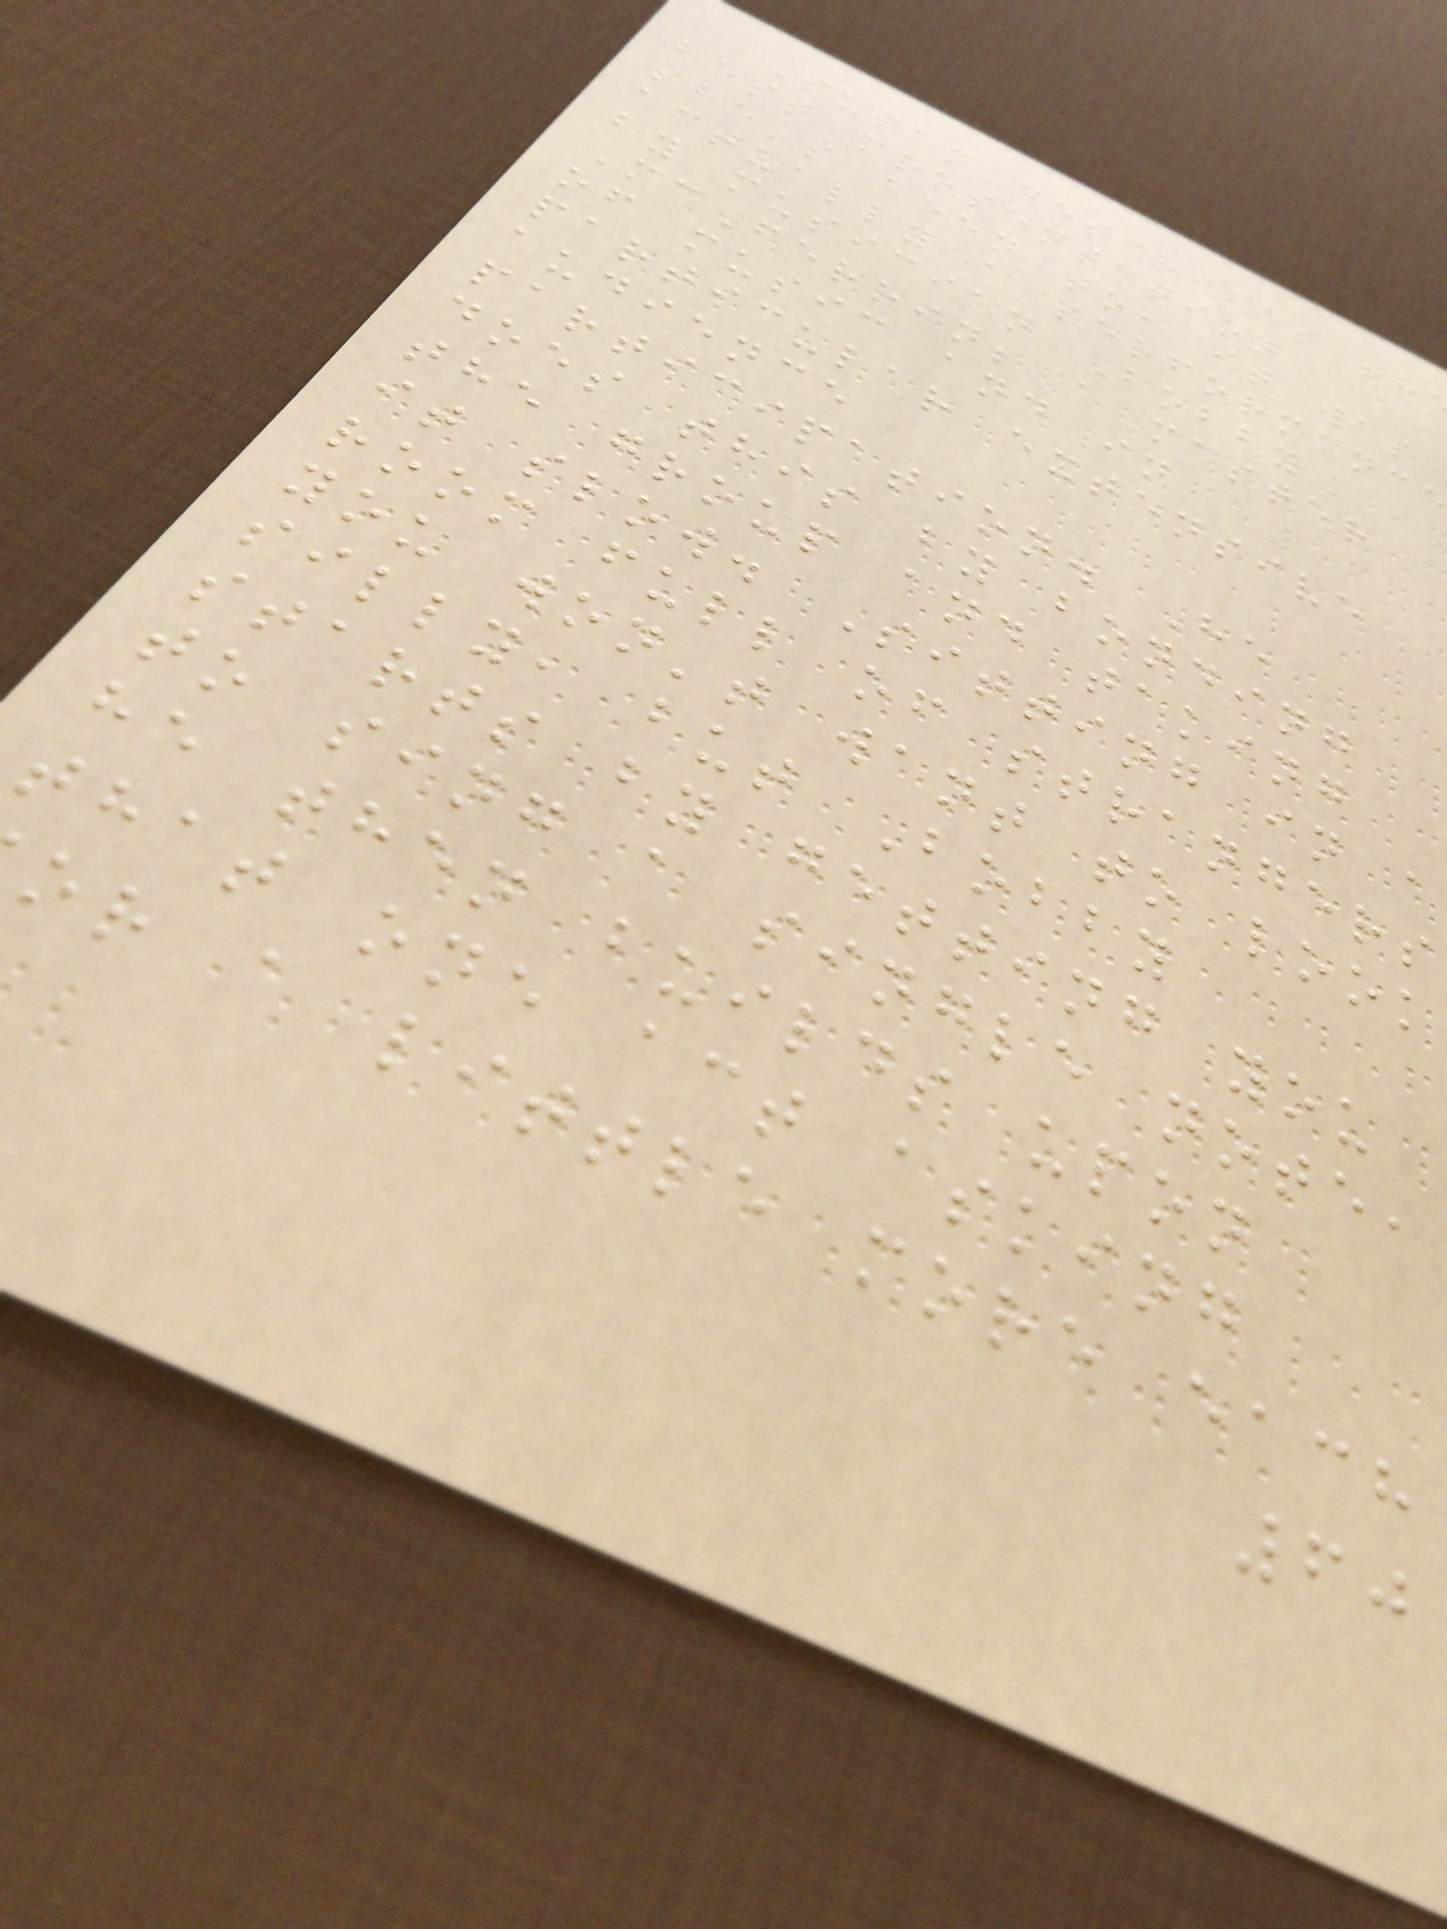Susan describes th
best presentation
she's been to, it was
actually a performance
by musician Bobby
McFerrin; a master
of music and in
particular extensive
audience
participation. He
does this by bonding
the group and taking
it slow. Sitting in a
room full of strangers
you won't want to look
silly, but Bobby
starts by getting you
to sing a single note,
he then builds upon
that one act asking
or a little more each
60
